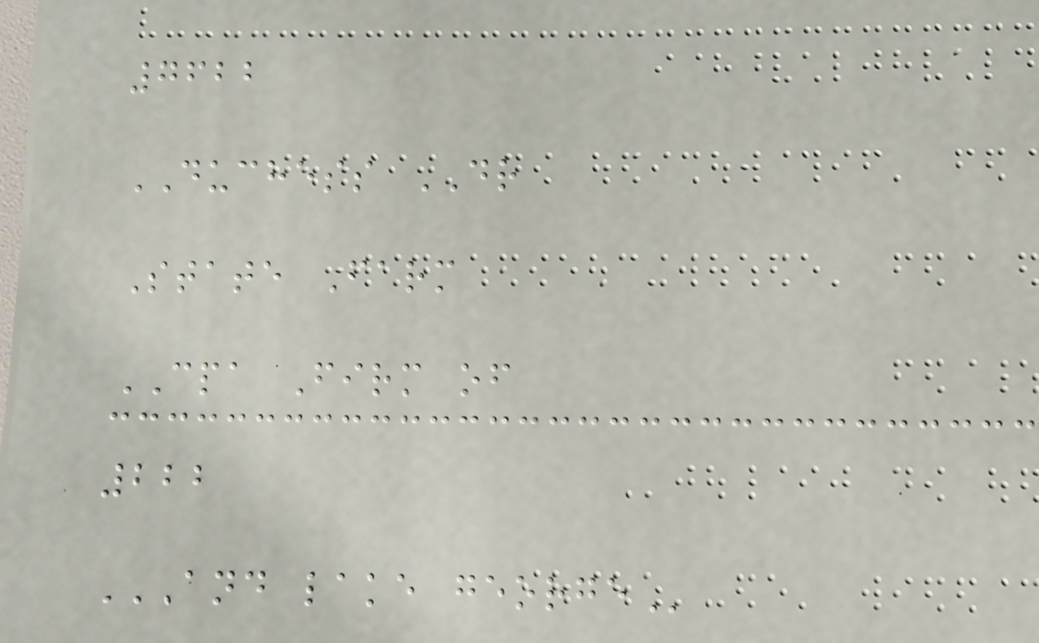7622
DUCHESS DR
State Farm
CPA Firm of
222
AND LAKE GEORGE
